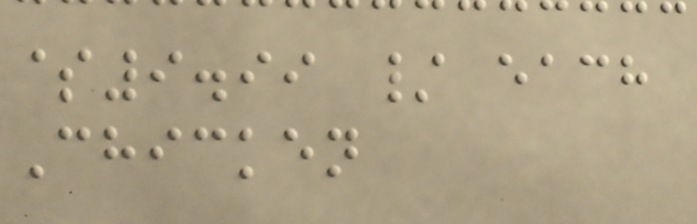$9.99 / each
Chicken
